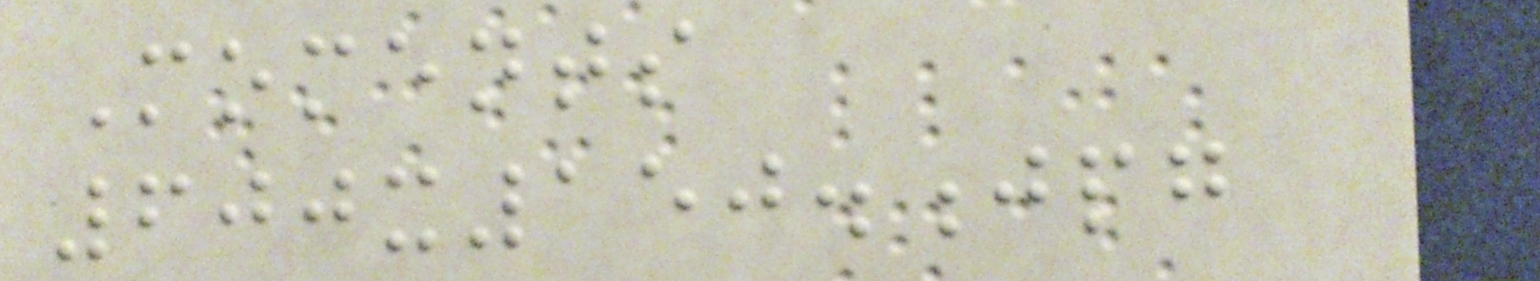Moments
600x150.jpg
